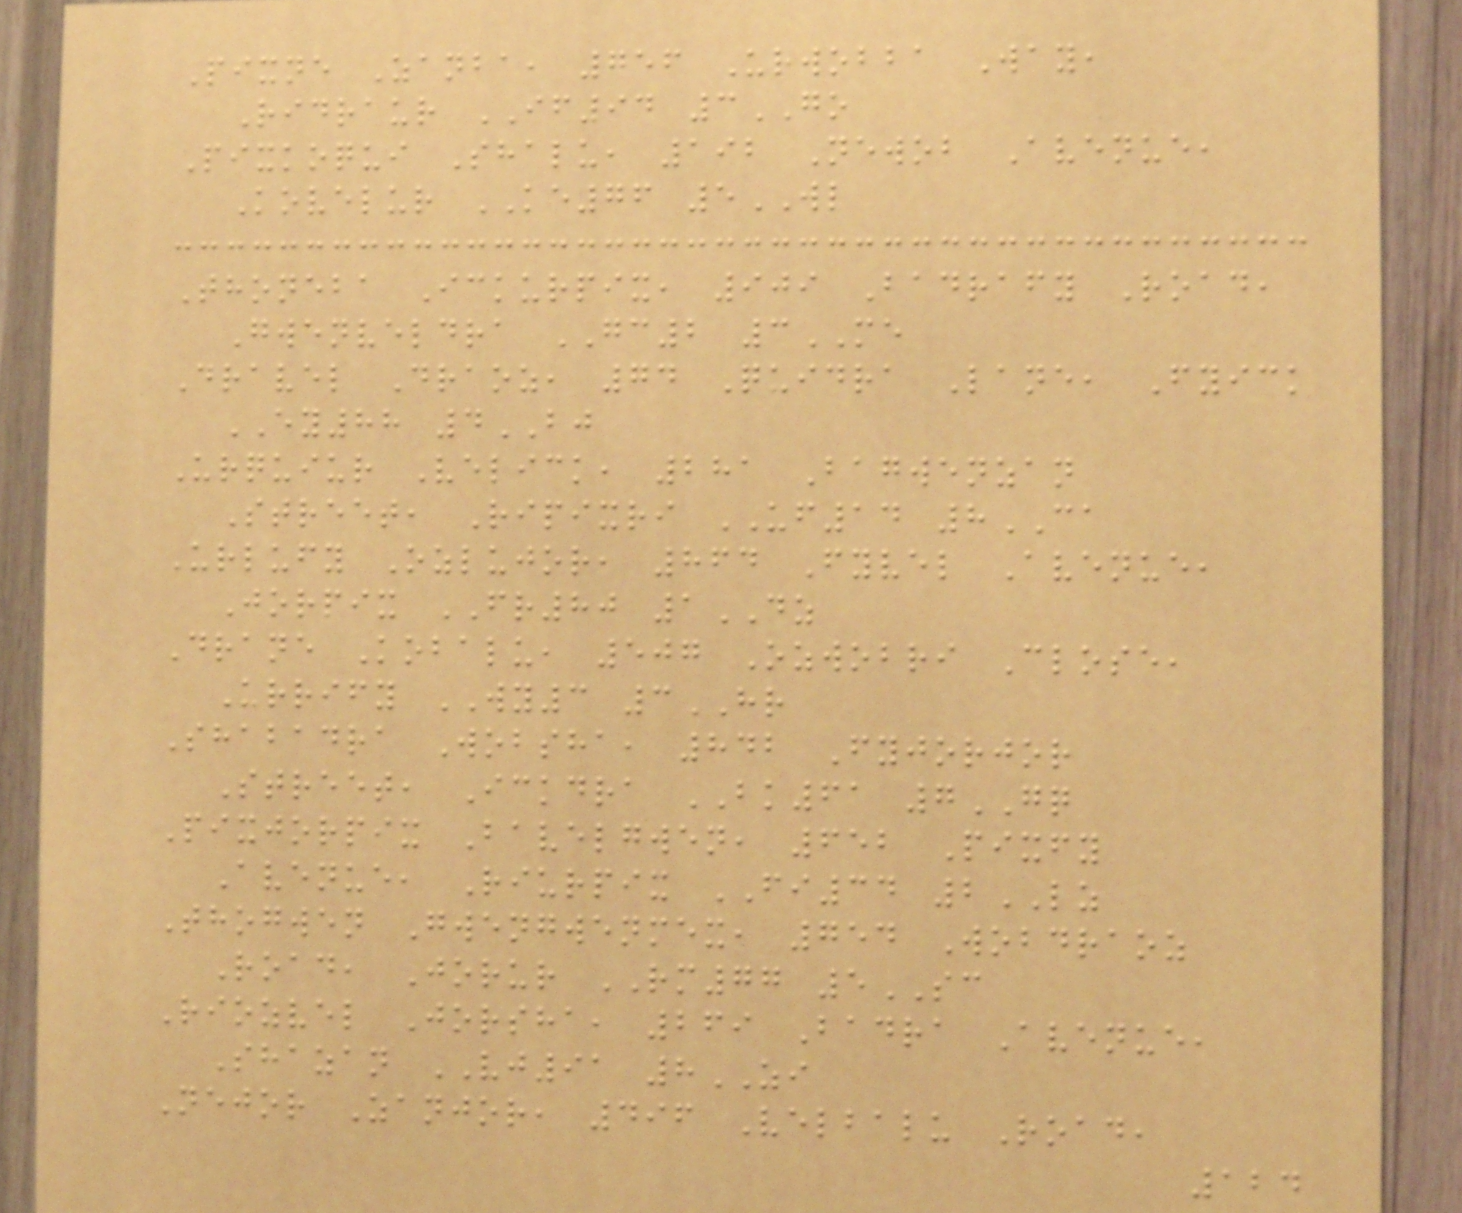Pixne Zanba, 756 Urwobba Way,
Ridraur IF94 3GO
Pixkoqui Shalu, 192 Newob Avenue,
Kovelur KE76 5WL
Thoneba Ickurpix, 909 Badrafy Road,
Gwenveldra GC2 3ME
Dravel Draoz, 74 Quidra Lane, Fyick
EY88 4BJ
Urquiur Velick, 281 Bagwenzan
Street, Ripixri UF14 8CA
Urlufy Ozlujor, 864 Fyvel Avenue,
Jorpix FR80 1DZ
Drane Kobalu, 507 Ozwobri Close,
Urrify WY3 3HR
Shabadra Wobsha, 842 Fyjorjor
Street, Ickdra BK61 7GQ
Pixjorpix Bavelgwen, 652 Pixfy
Avenue, Riurpix FI34 2LZ
Thogwen Gwengwenmex, 754 Wobdraoz
Road, Jorur RM77 5SC
Riozvel Jorsha, 269 Badra Avenue,
Shazan VJ91 8ZI
Nejor Zanjor, 496 Velbalu Road,
124
